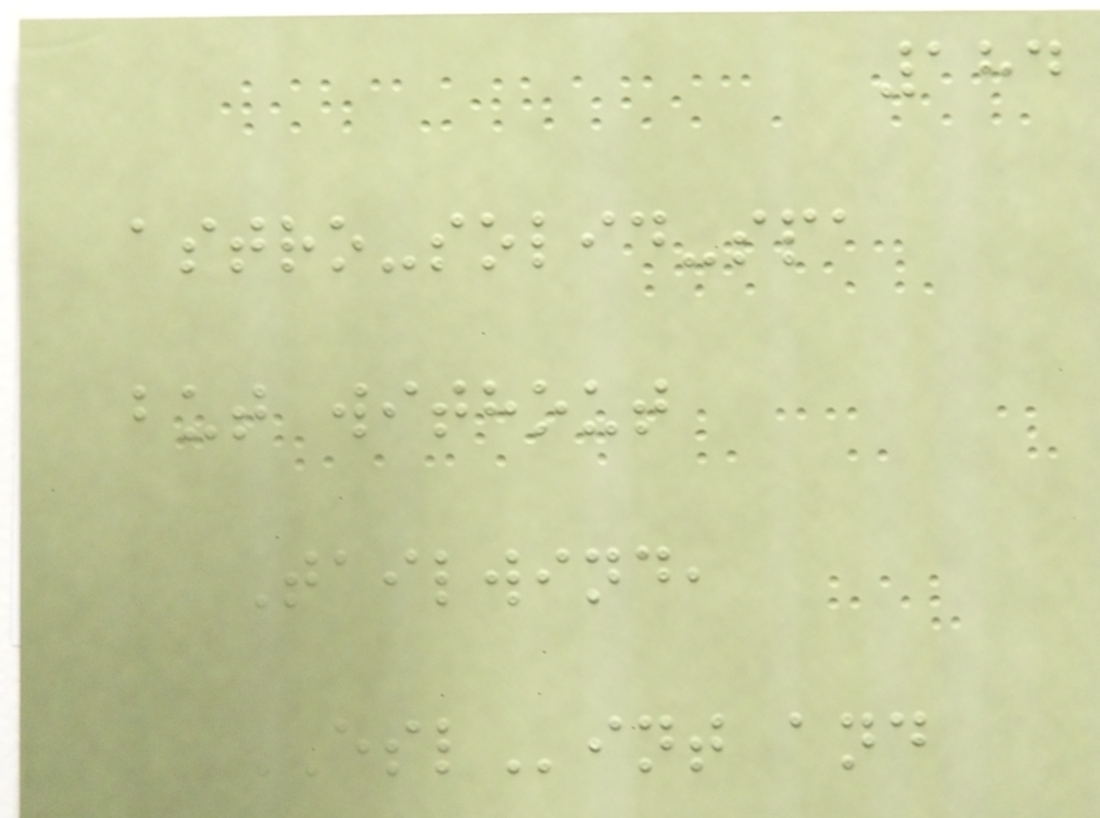184
astro-solid-spa
but without
Tailwind,
ESLint and
